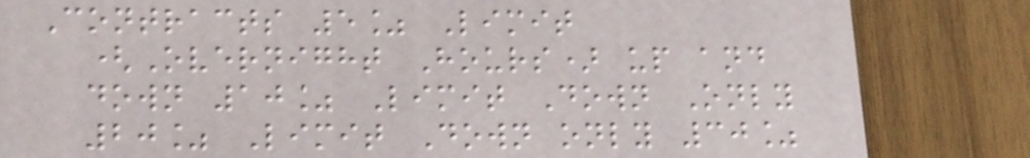Contracts 5% Limit
(Overnight Hours) up and
down 10% Limit Down Only
20% Limit Down only 30%
